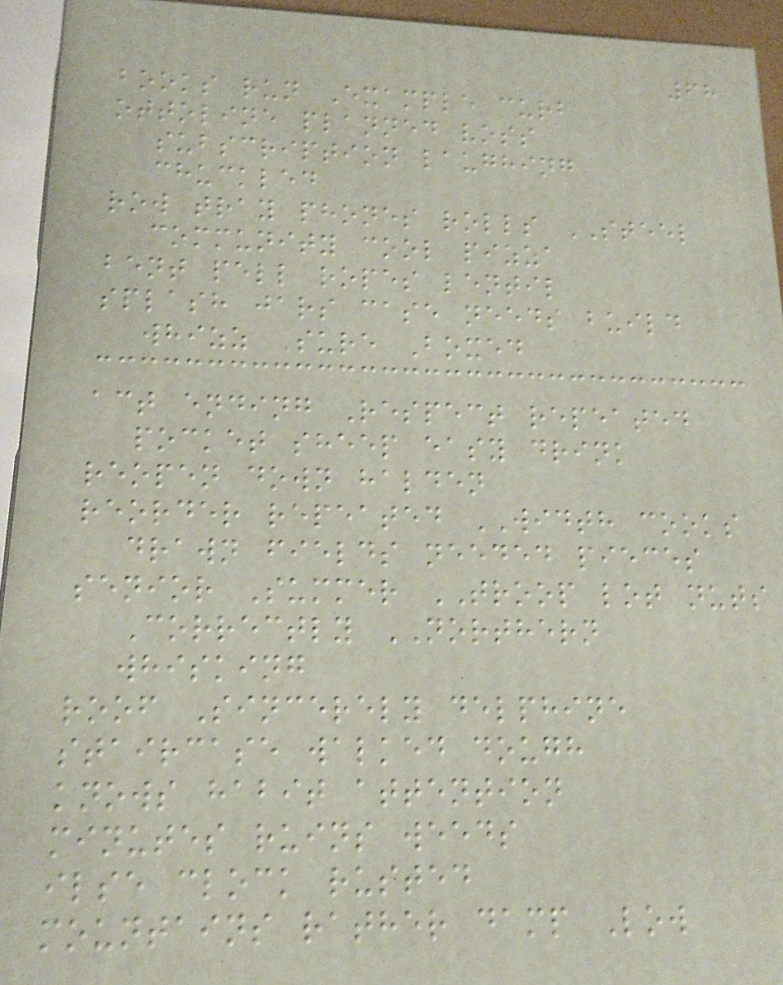68
books run Example curb
ottoline planned voss
subscription laughing
chuckled
row tray phones rolls STEEL
community cool pizza
bent pell ropes lentil
splash jars case needs build
whizz Sure Boxed
act ending Respect repeated
pocket sheep easy drink
reopen down halden
reorder repeated WIDTH cooks
drawn fields needed pieces
senior Summer TROOP lot nuts
Correctly NORTHERN
whisking
roof Sincerely delphine
staircase walked dough
knows habit attention
minutes ruins weeds
ilse clock rusted
mountains rather damp Low
